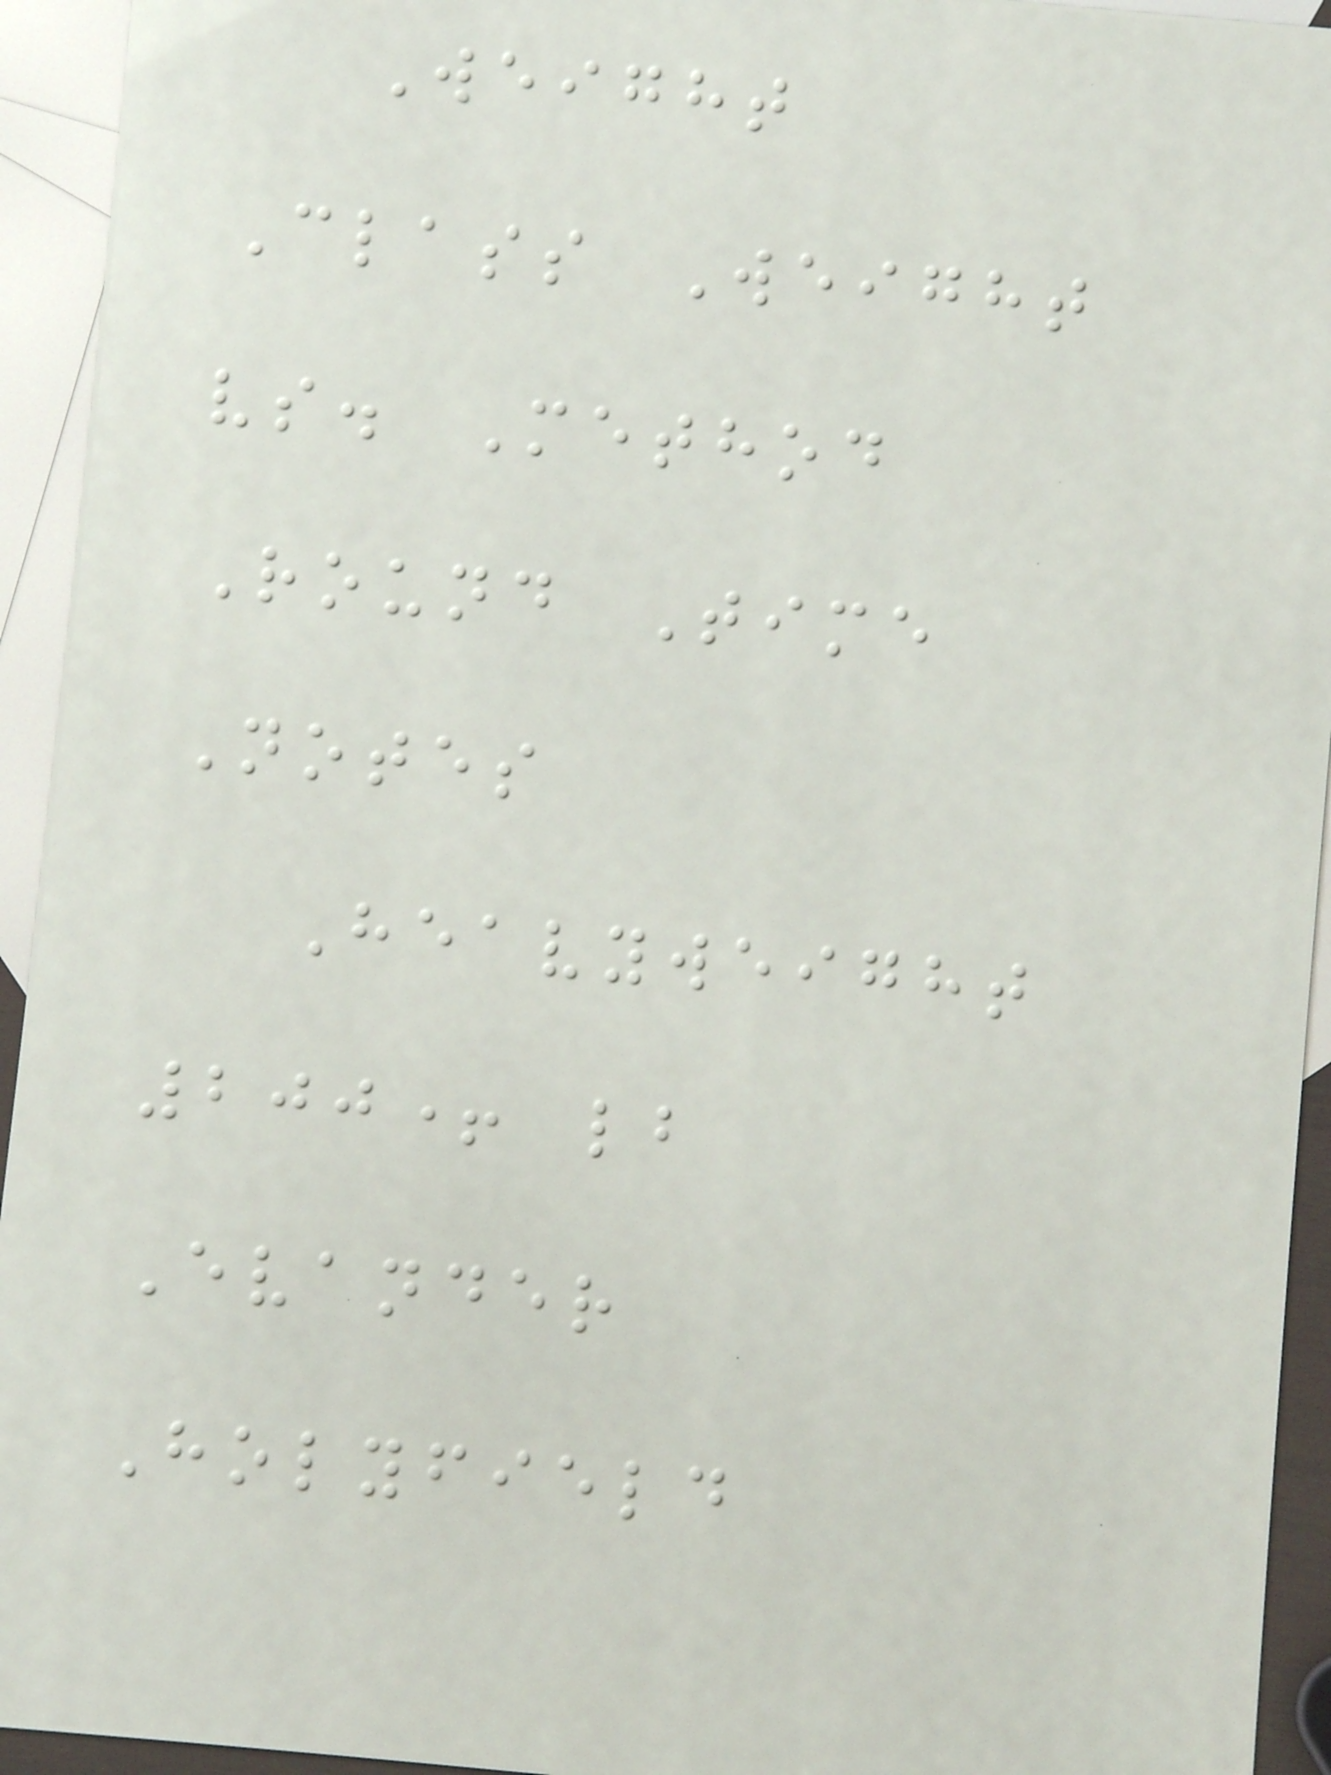Weight
Class Weight
vs. Method
Round Time
Notes
Heavyweight
200+ lb
Evander
Holyfield
